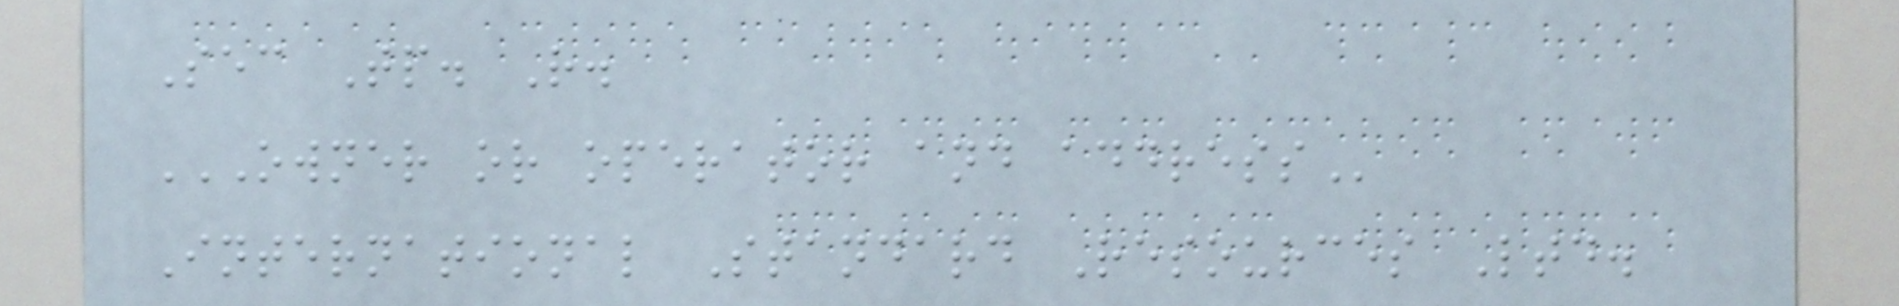Sec Tp. R.
OWNER OR OPERATOR AND ADDRESS
International Standard Resources Ltd.
